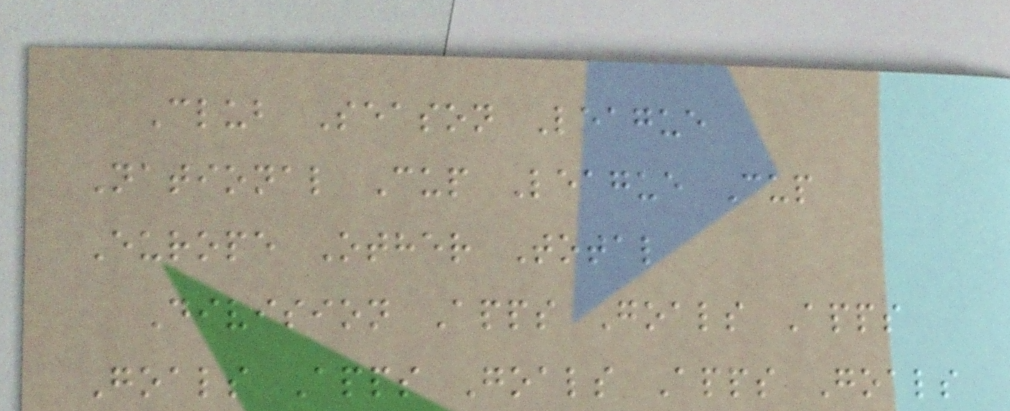Club Season League
National Cup League Cup
Europe Other Total
Division Apps Goals Apps
Goals Apps Goals Apps Goals
